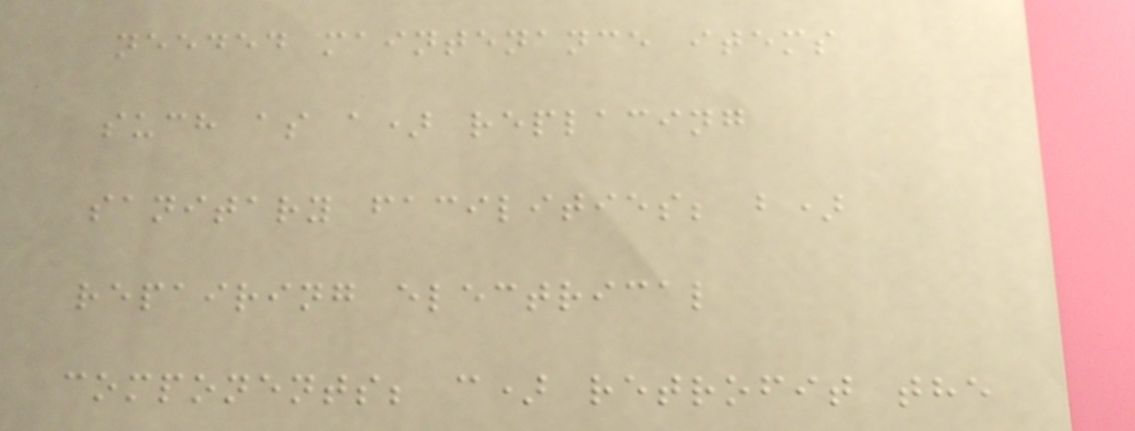needed maintenance items
such as a) replacing
sanitary facilities; b)
repairing electrical
components; c) retrofit the
